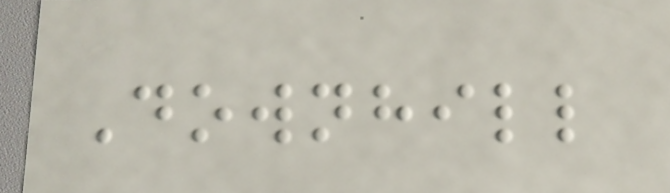Downhill
